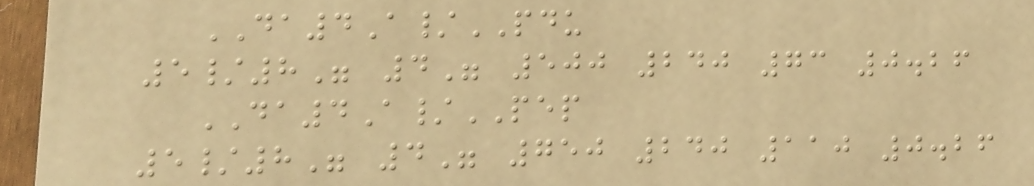DA4A/PDU
5/8" 4" 500 240 73 0.26
DA4A/PEP
5/8" 4" 750 240 110 0.26
